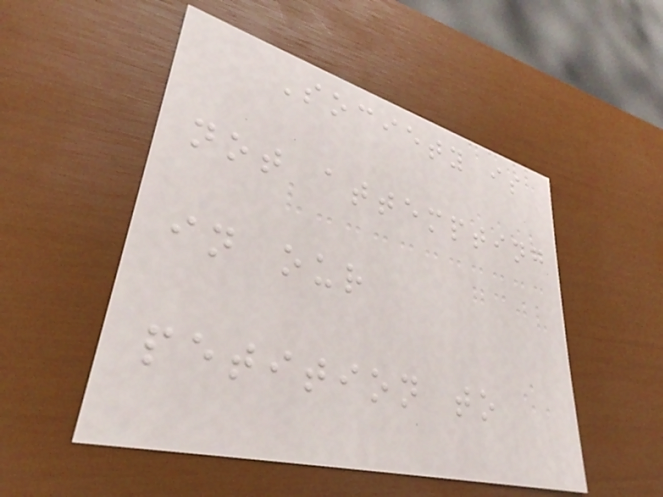Society is
not attempting
in our
petition to
